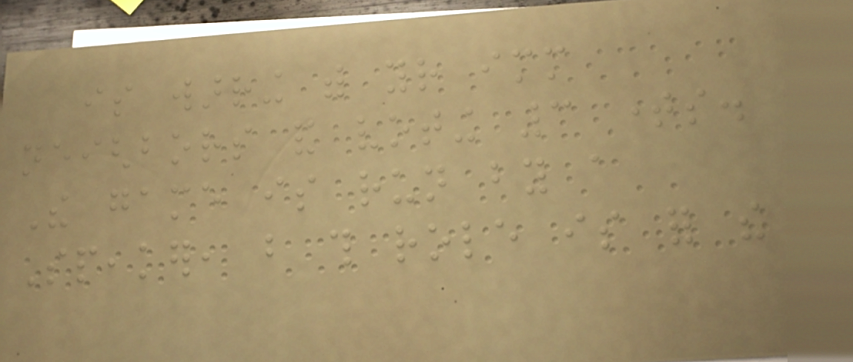is warring with your immediate
neighbors and voting 3 times.
The game is run by a
Speaker, but this role is for the
